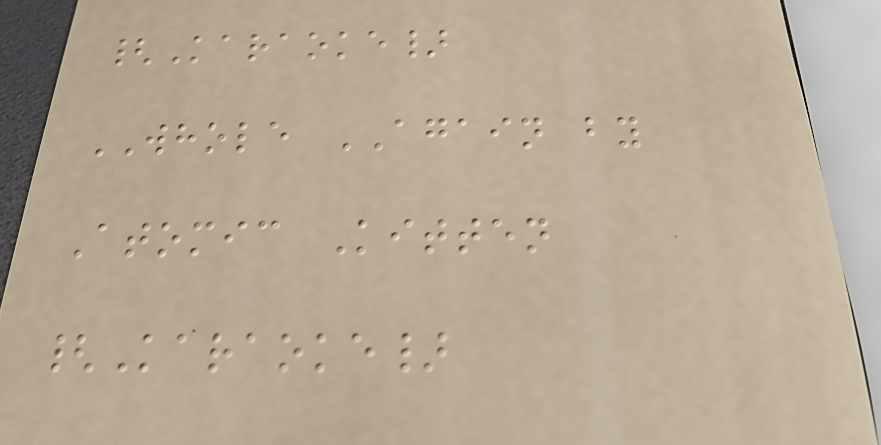{Karaoke}
WHOLE AGAIN by
Atomic Kitten
{Karaoke}
